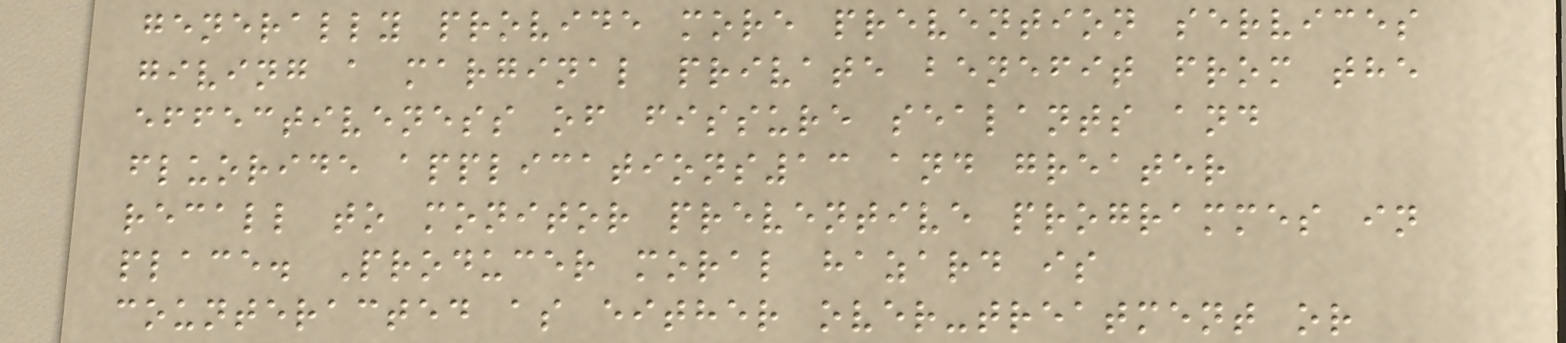generally provide more prevention services
giving a marginal private benefit from the
effectiveness of fissure sealants and
fluoride applications13 and greater
recall to monitor preventive programmes in
place. Producer moral hazard is
counteracted as either over-treatment or
